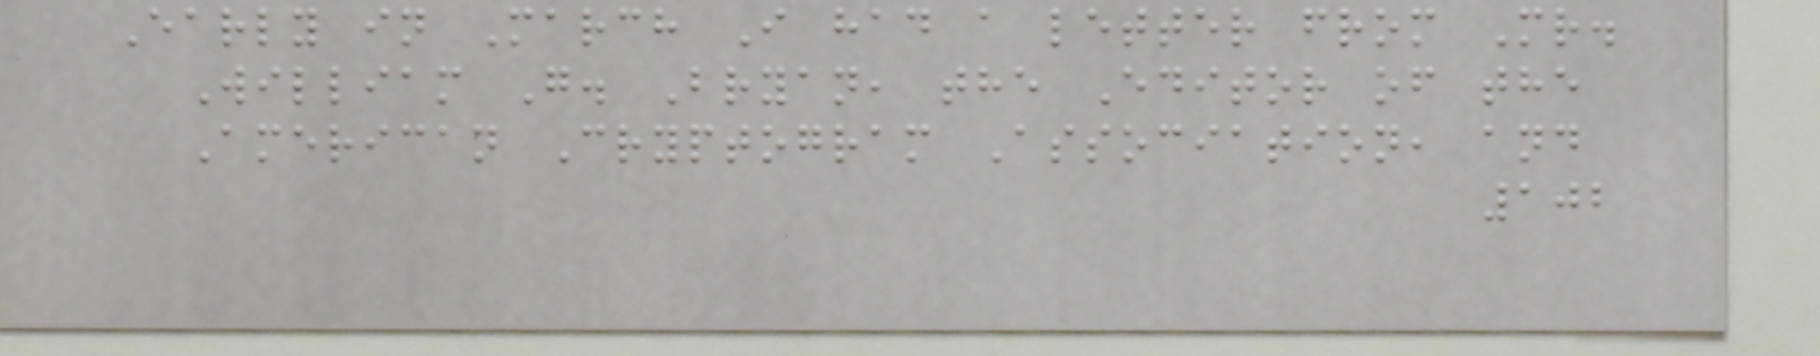Early in March I had a letter from Mr.
William G. Bryan, the Editor of the
American Cryptogram Association, and
102
